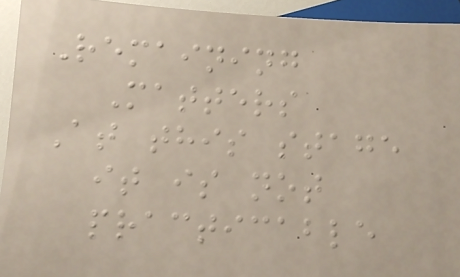Remaining
Matters
At this stage
it is not
practicable
